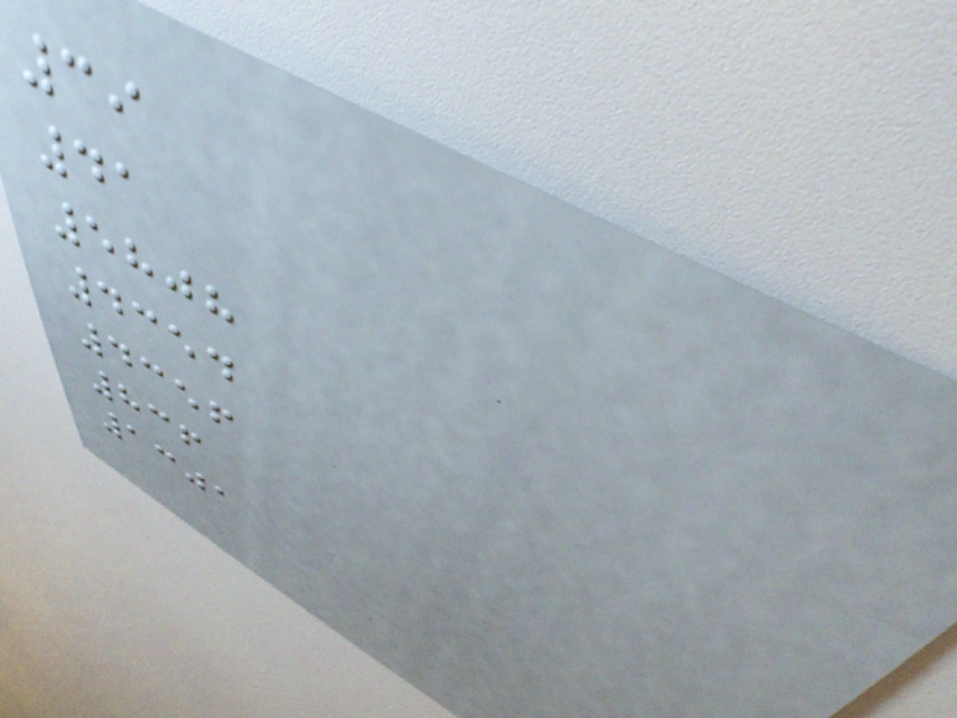39
41
5808
4354
4356
836
1301
